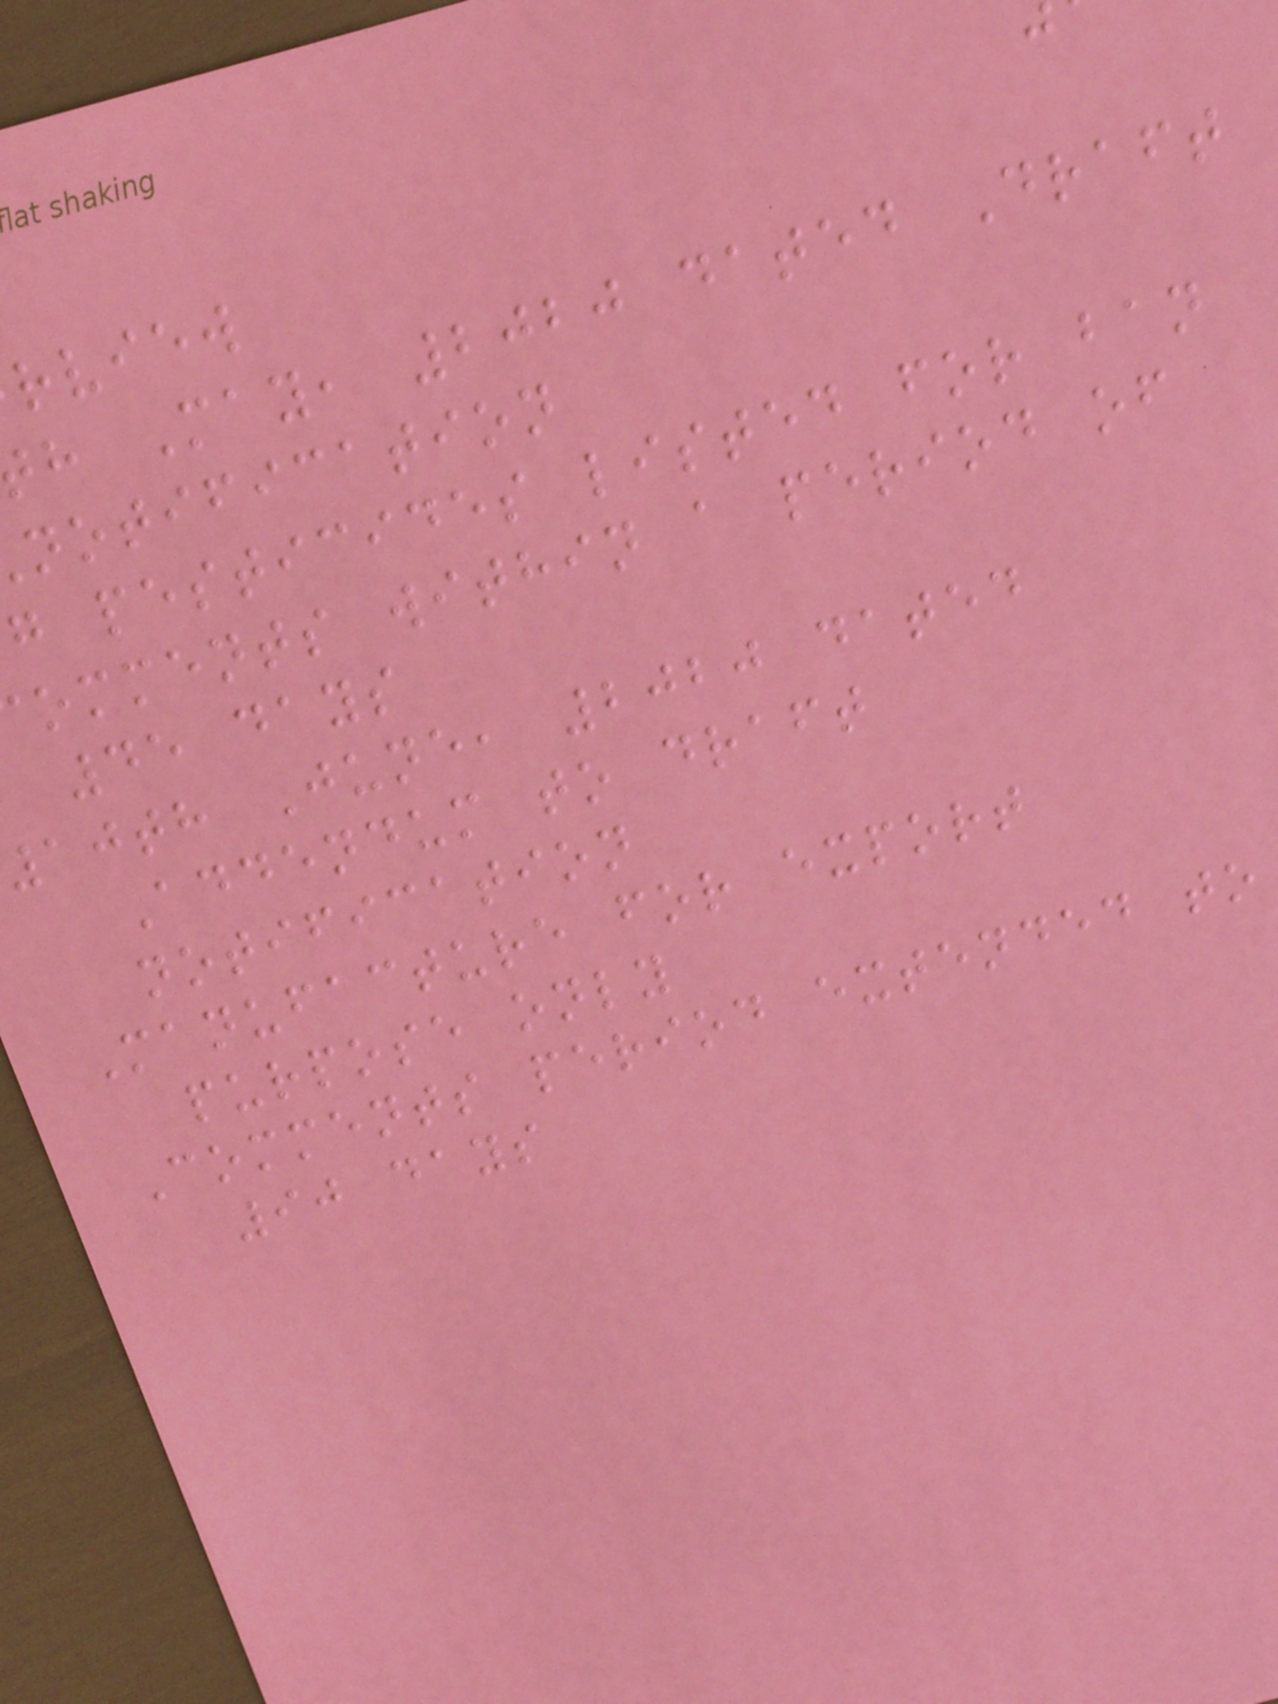rview
h May, 2020 dated Draft
notification
g pesticides listed for ban
omments within a period of
45 days
10th June, 2020 dated
Addendum to draft
notification
Manufacture for export
purpose only
Comments period extended to
90 days
